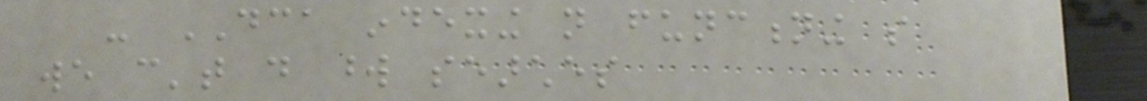- DCA indexing not functioning so
we can't do word searches
